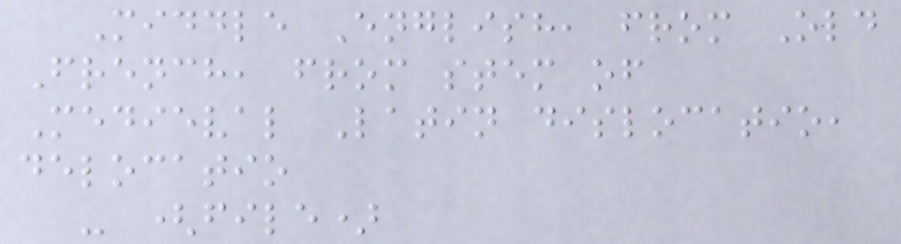Middle English, from Old
French, from stem of
Medieval Latin dislocatio,
delocatio
- (file)
